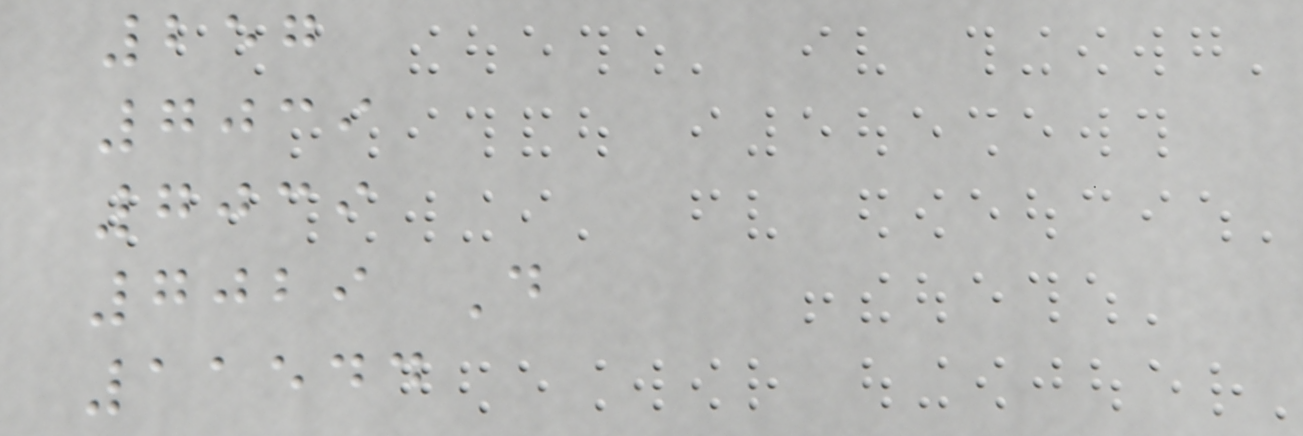257
7039
7039
7029 D
11544
